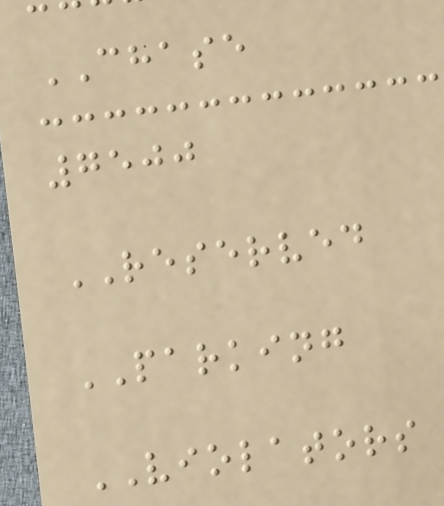CHASE
7500
RESERVED
PARKING
VIOLATORS
